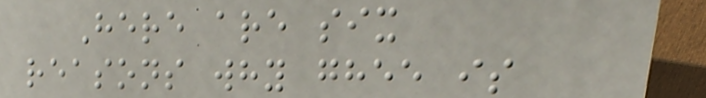Here are six
reasons why ghee is
